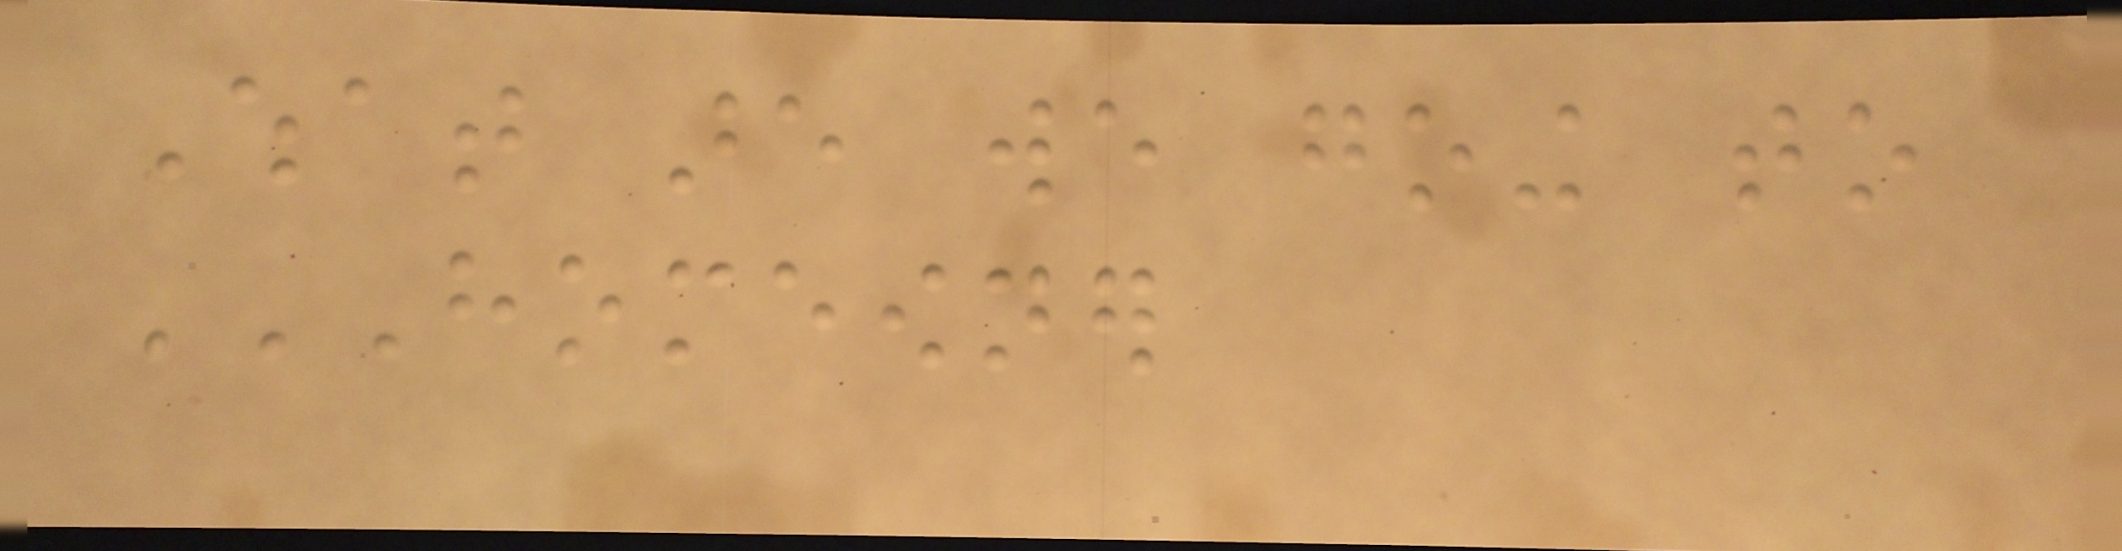What are we going to
HOMEOWNER
